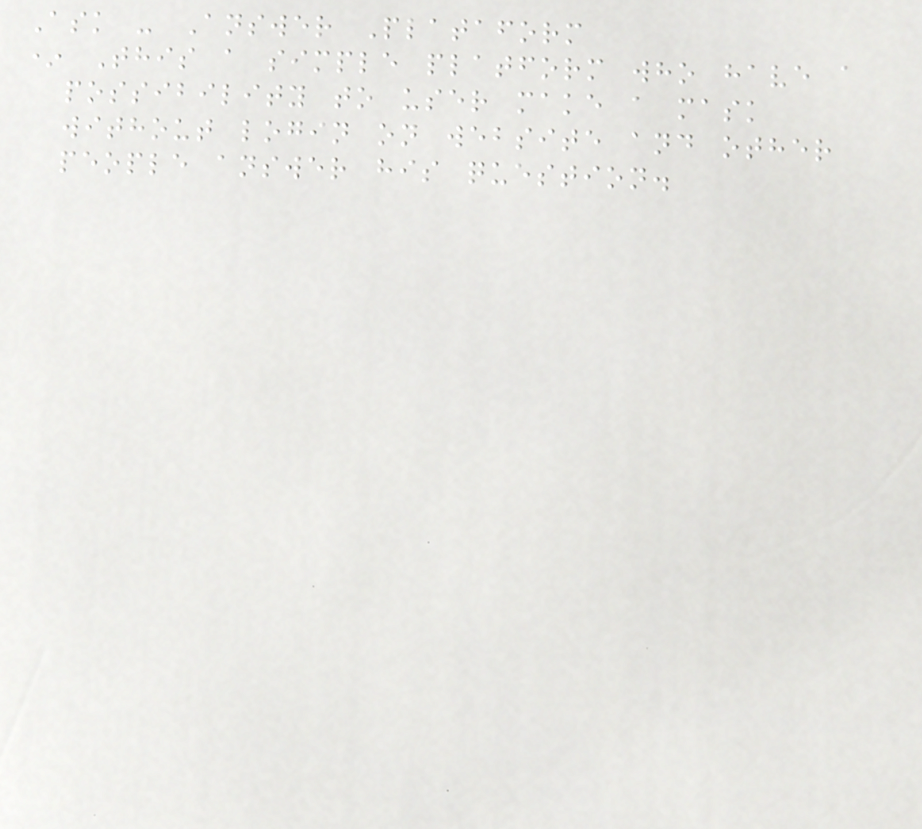Ask - Answer Plataform
* This a simple platform who have a
possibility to user make a mask
without login on website and other
people answer his question.
